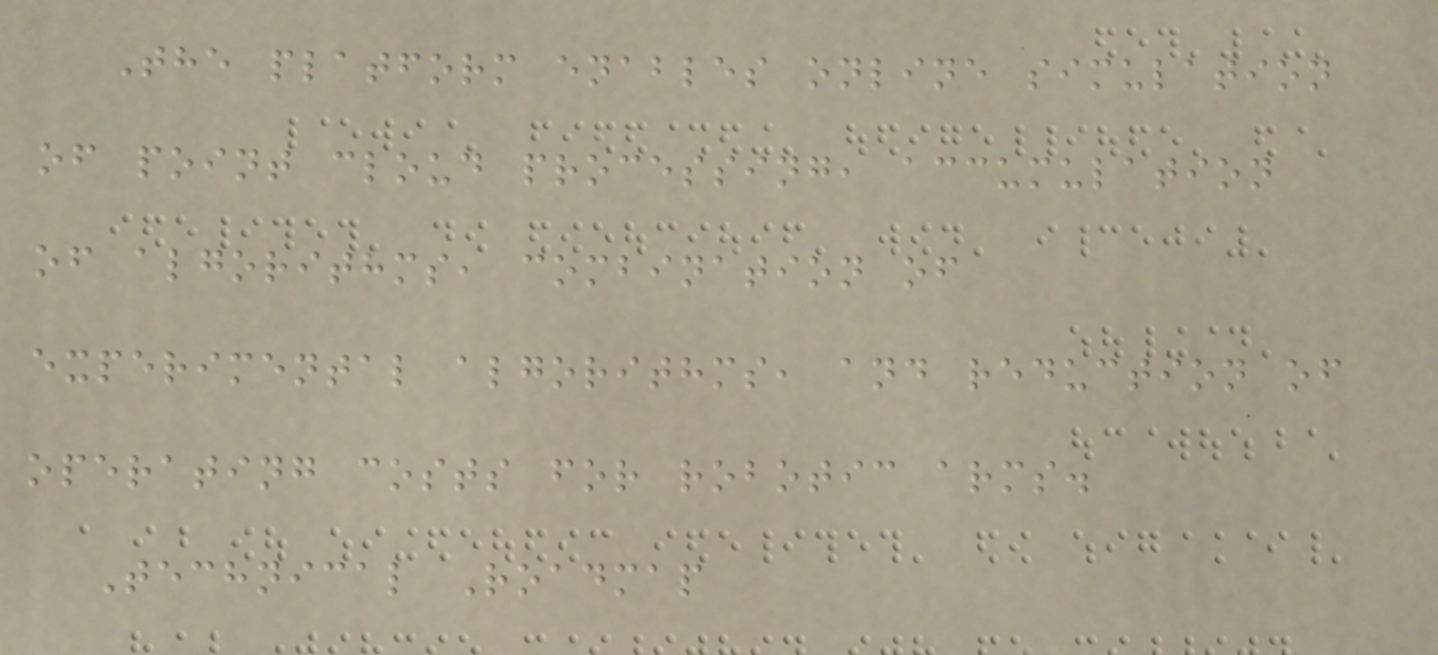The platform enables online simulation
of point cloud processing, accumulation
of algorithms, combination of
experimental algorithms, and reduction of
operating costs for robotic arms.
Technical Roadmap
